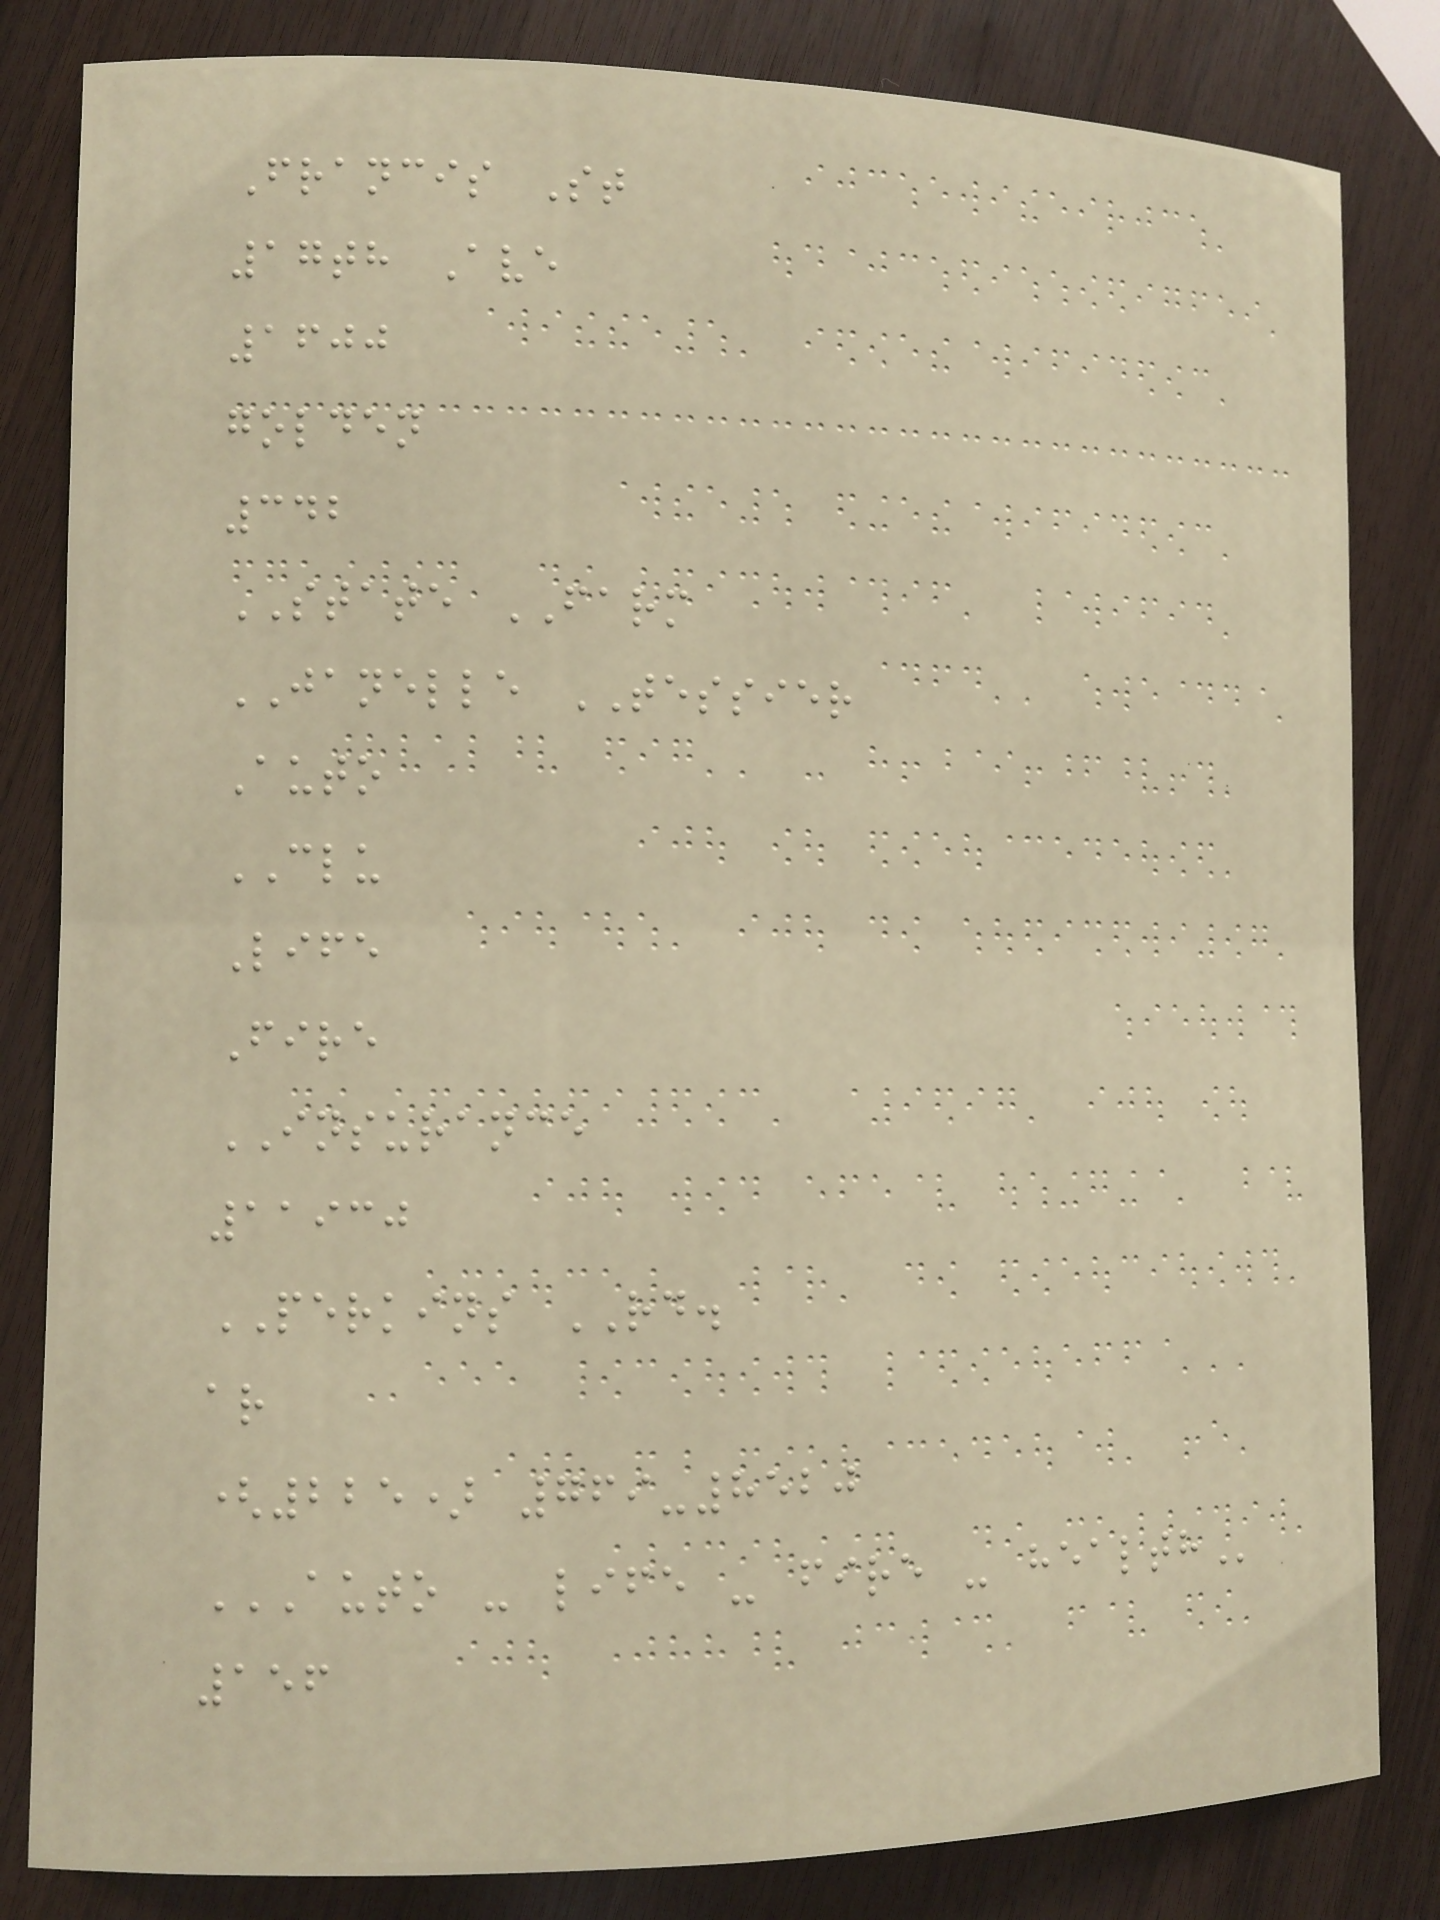Francis St
17th Ave
1600
golden
342
STATE FARM
JANELLE TESSIER
Auto
CLU
Life
Fire
INSURANCE
11930
PERKINS RD.
ar
(225) 769-8520
AUTO - LIFE - FIRE - HEALTH
156
